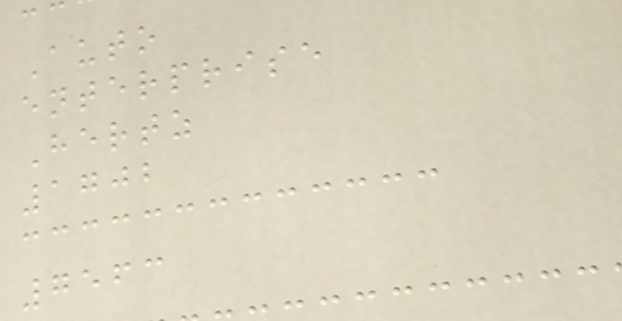Auto
enterprise
Hertz
1702
7563
